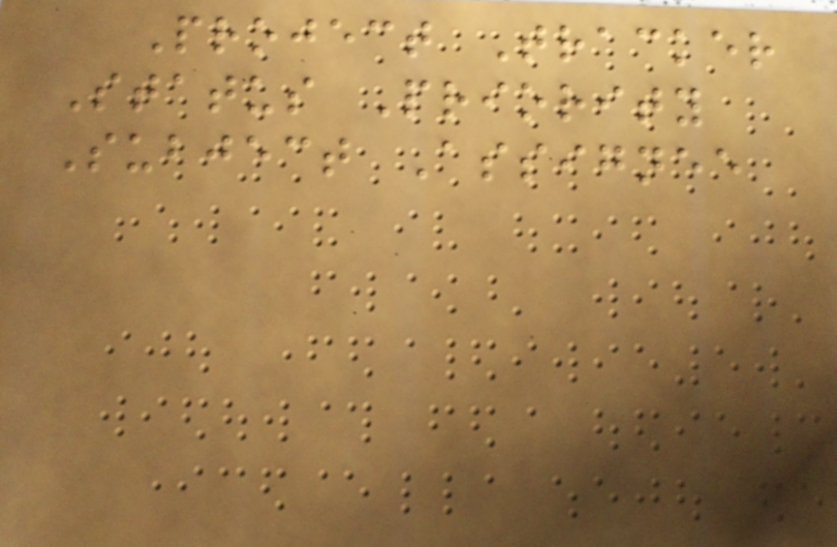Project Tracker
Status Priority
Subject Assignee
